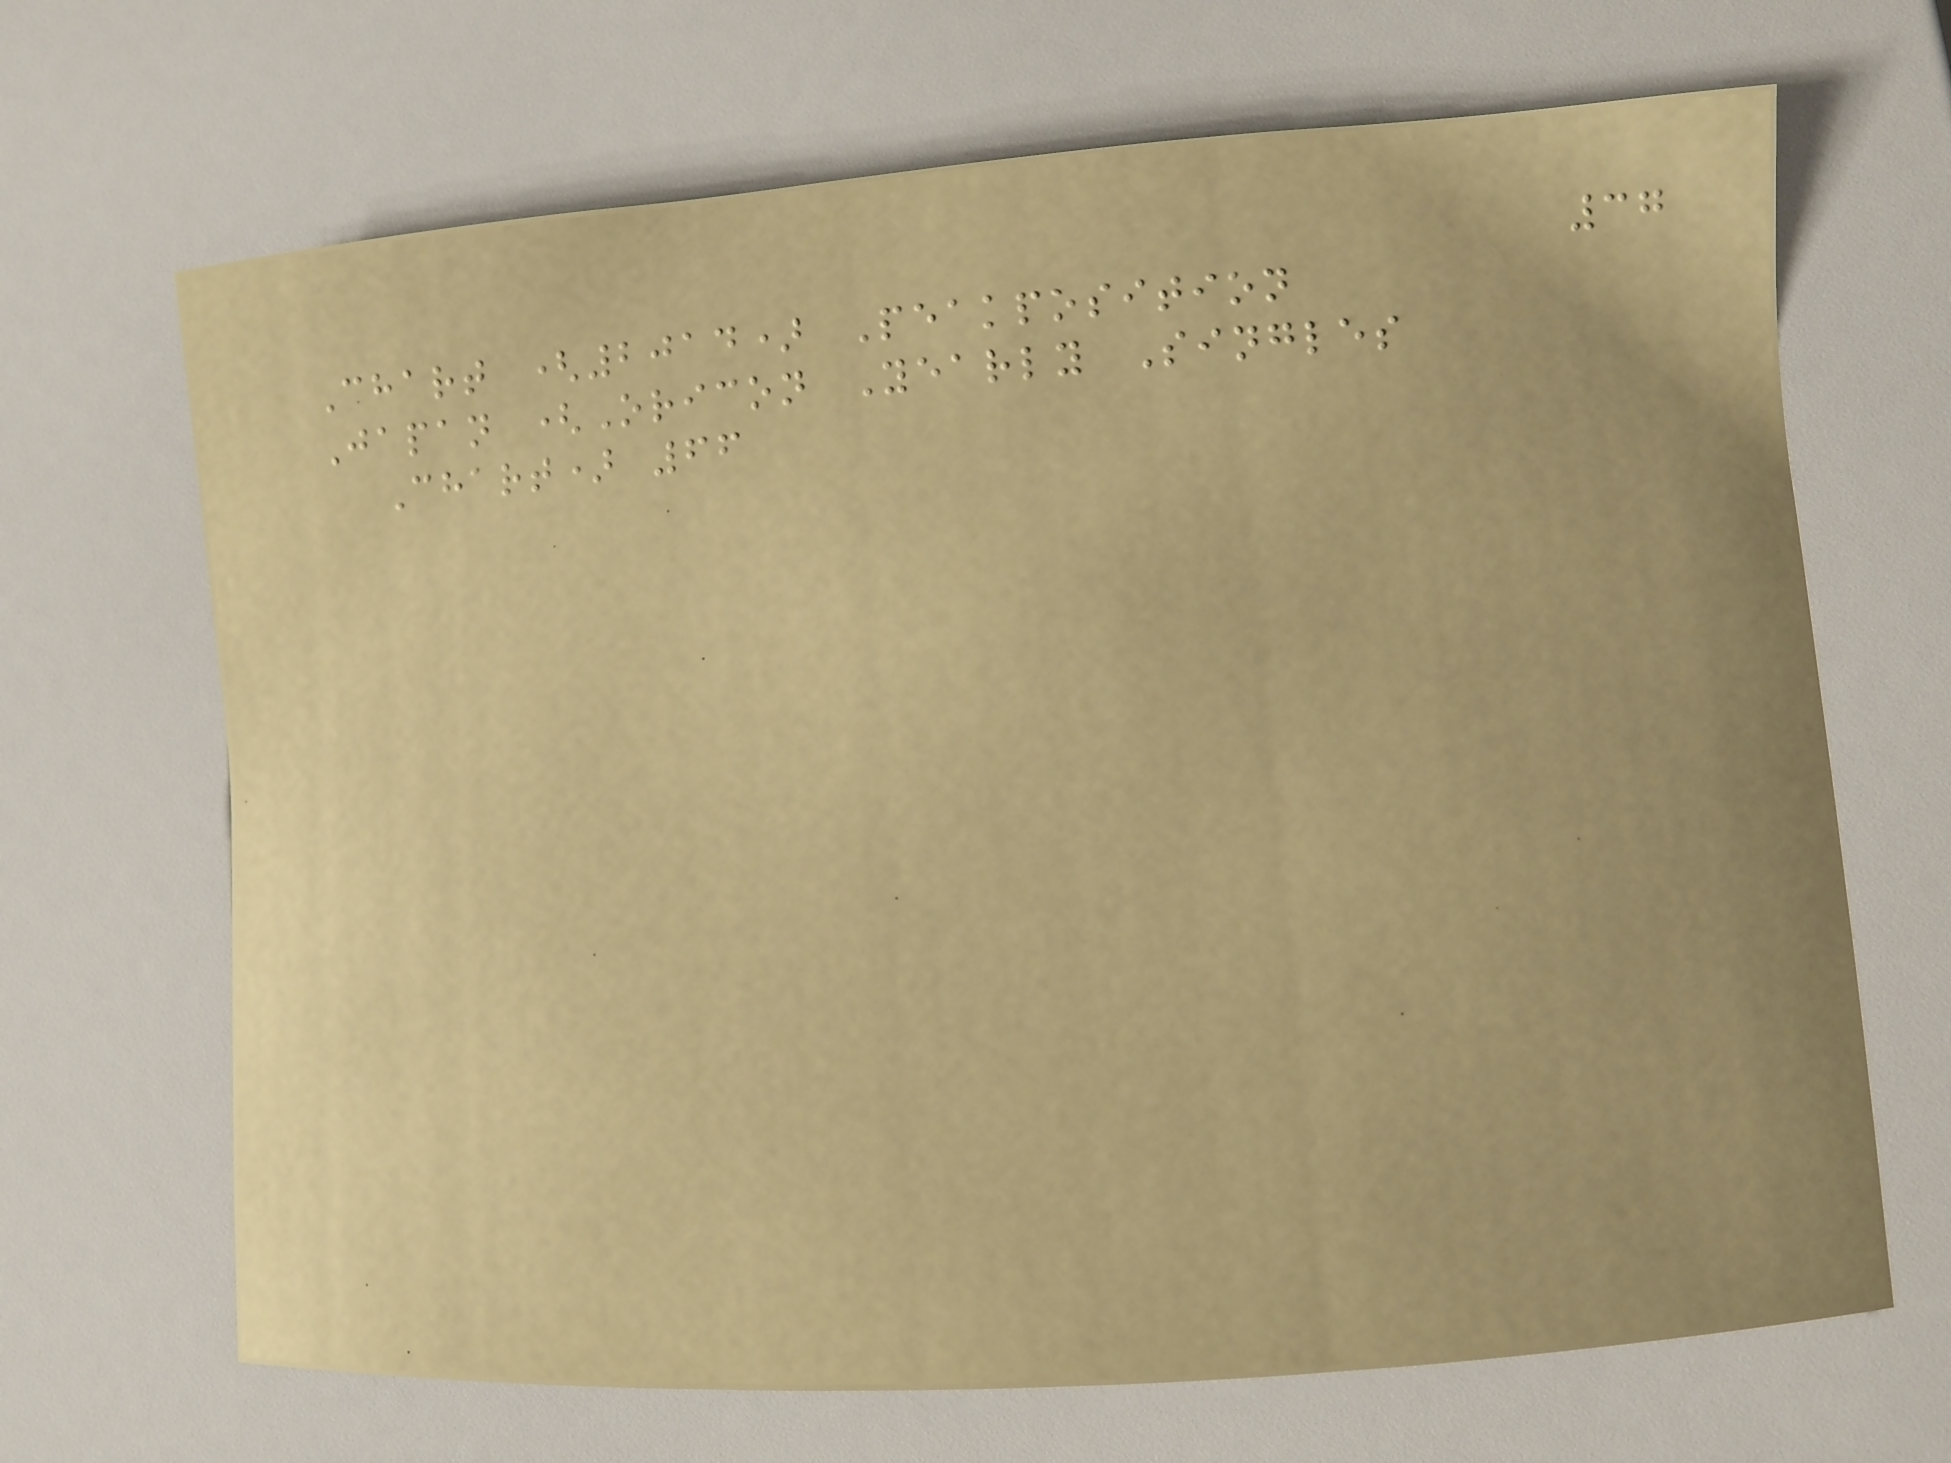37
Chart (2014) Peakposition
Japan (Oricon Yearly Singles
Chart) 66
